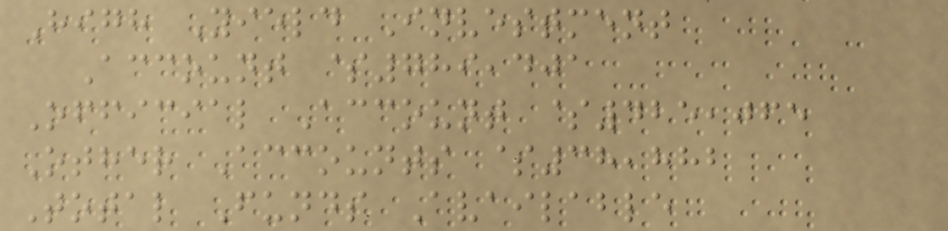High Yield Investment
Account $789,401
Official Account $425,065
Other Accounts $38,882
Total Funds Available
